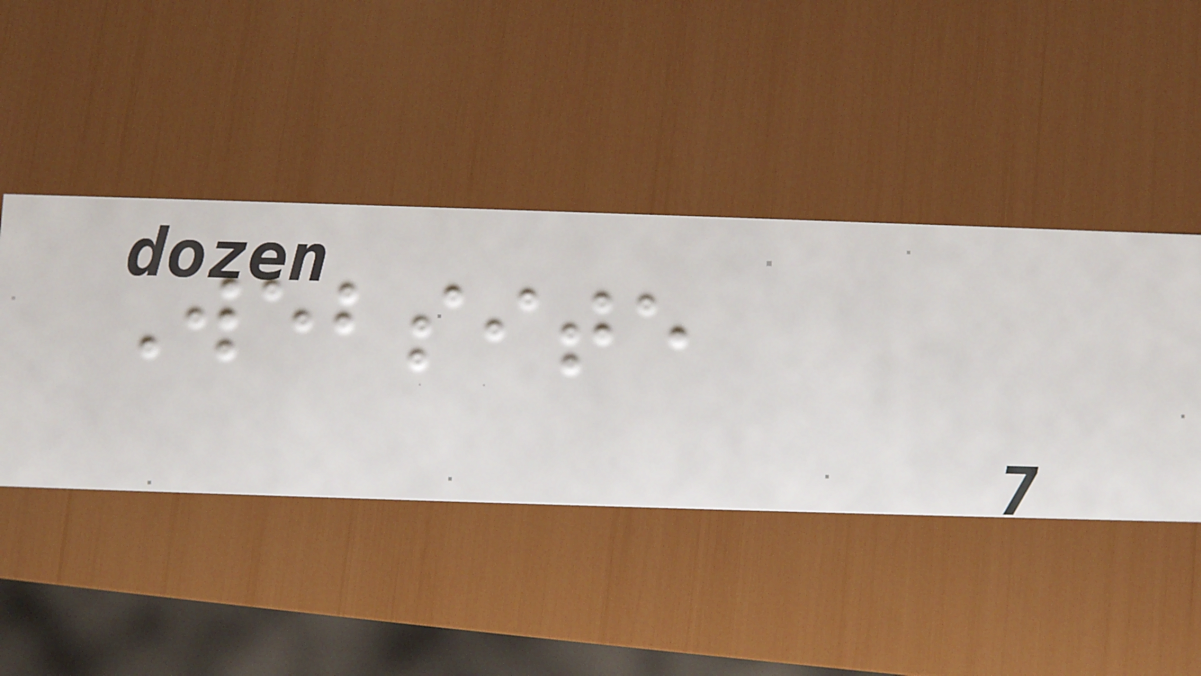Website
